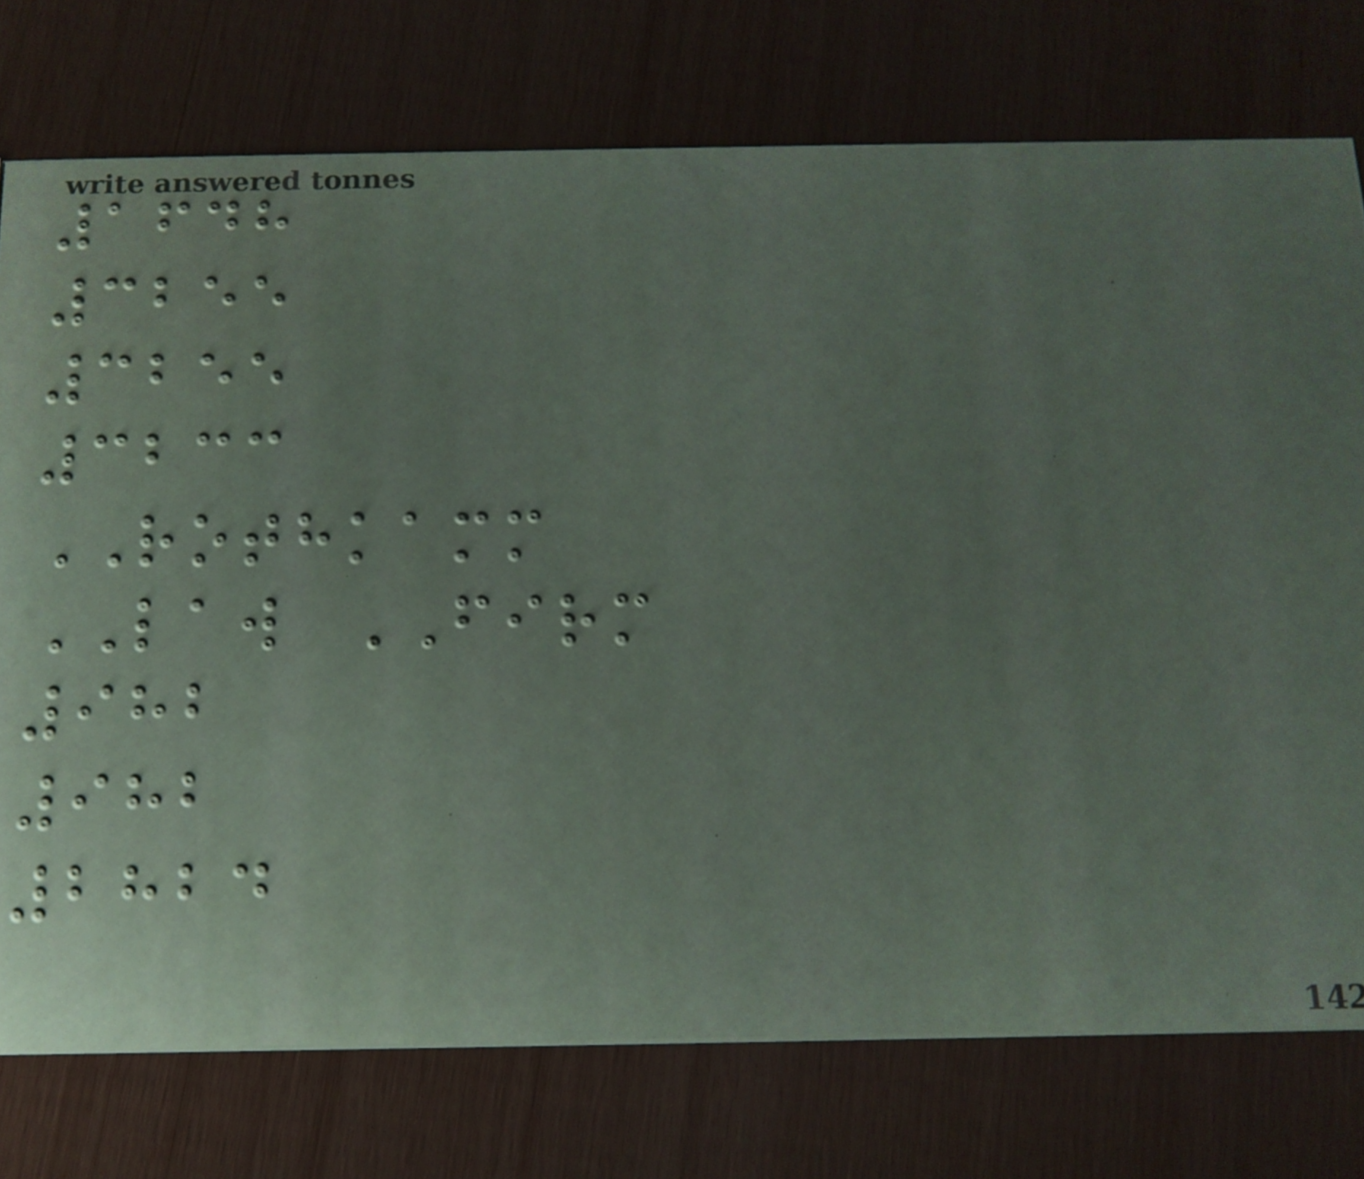1648
3255
3255
3233
ROTHKAMM
LAW FIRM
982
982
2824
